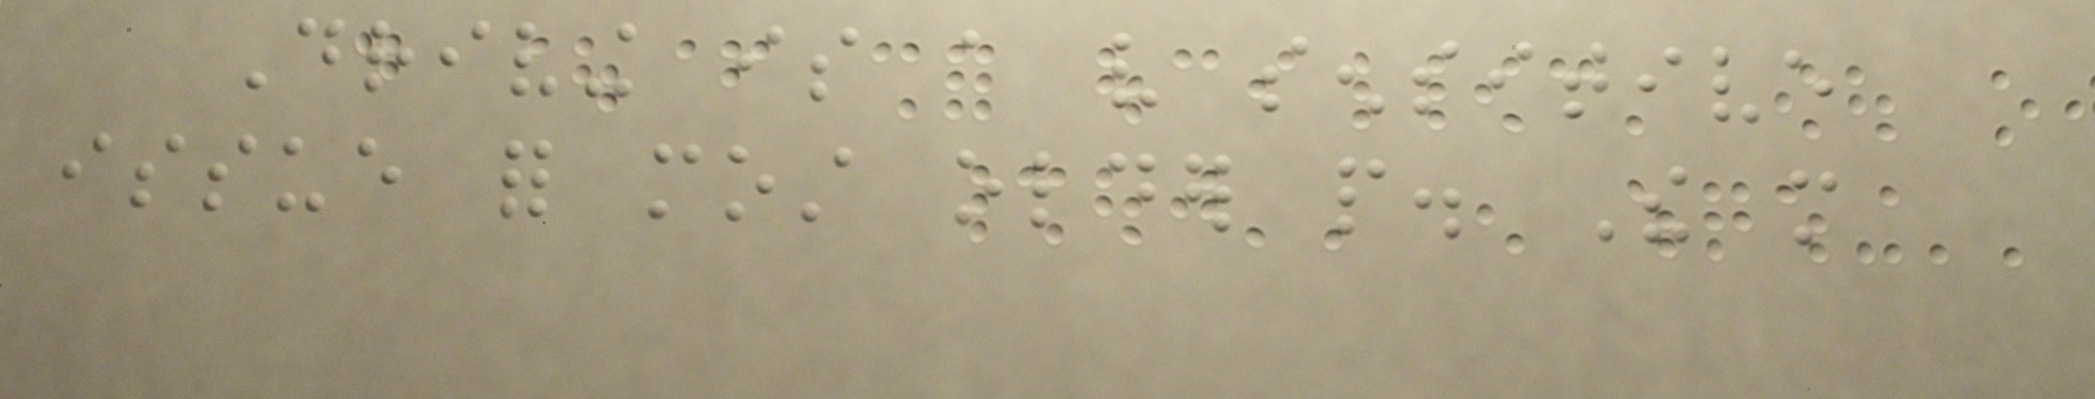Driving is a very sensitive
issue for most older people. The more
